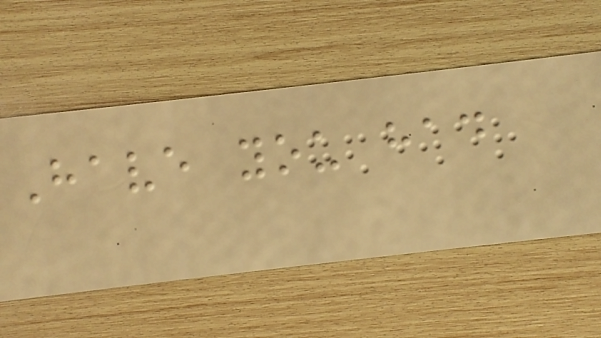Have you had
